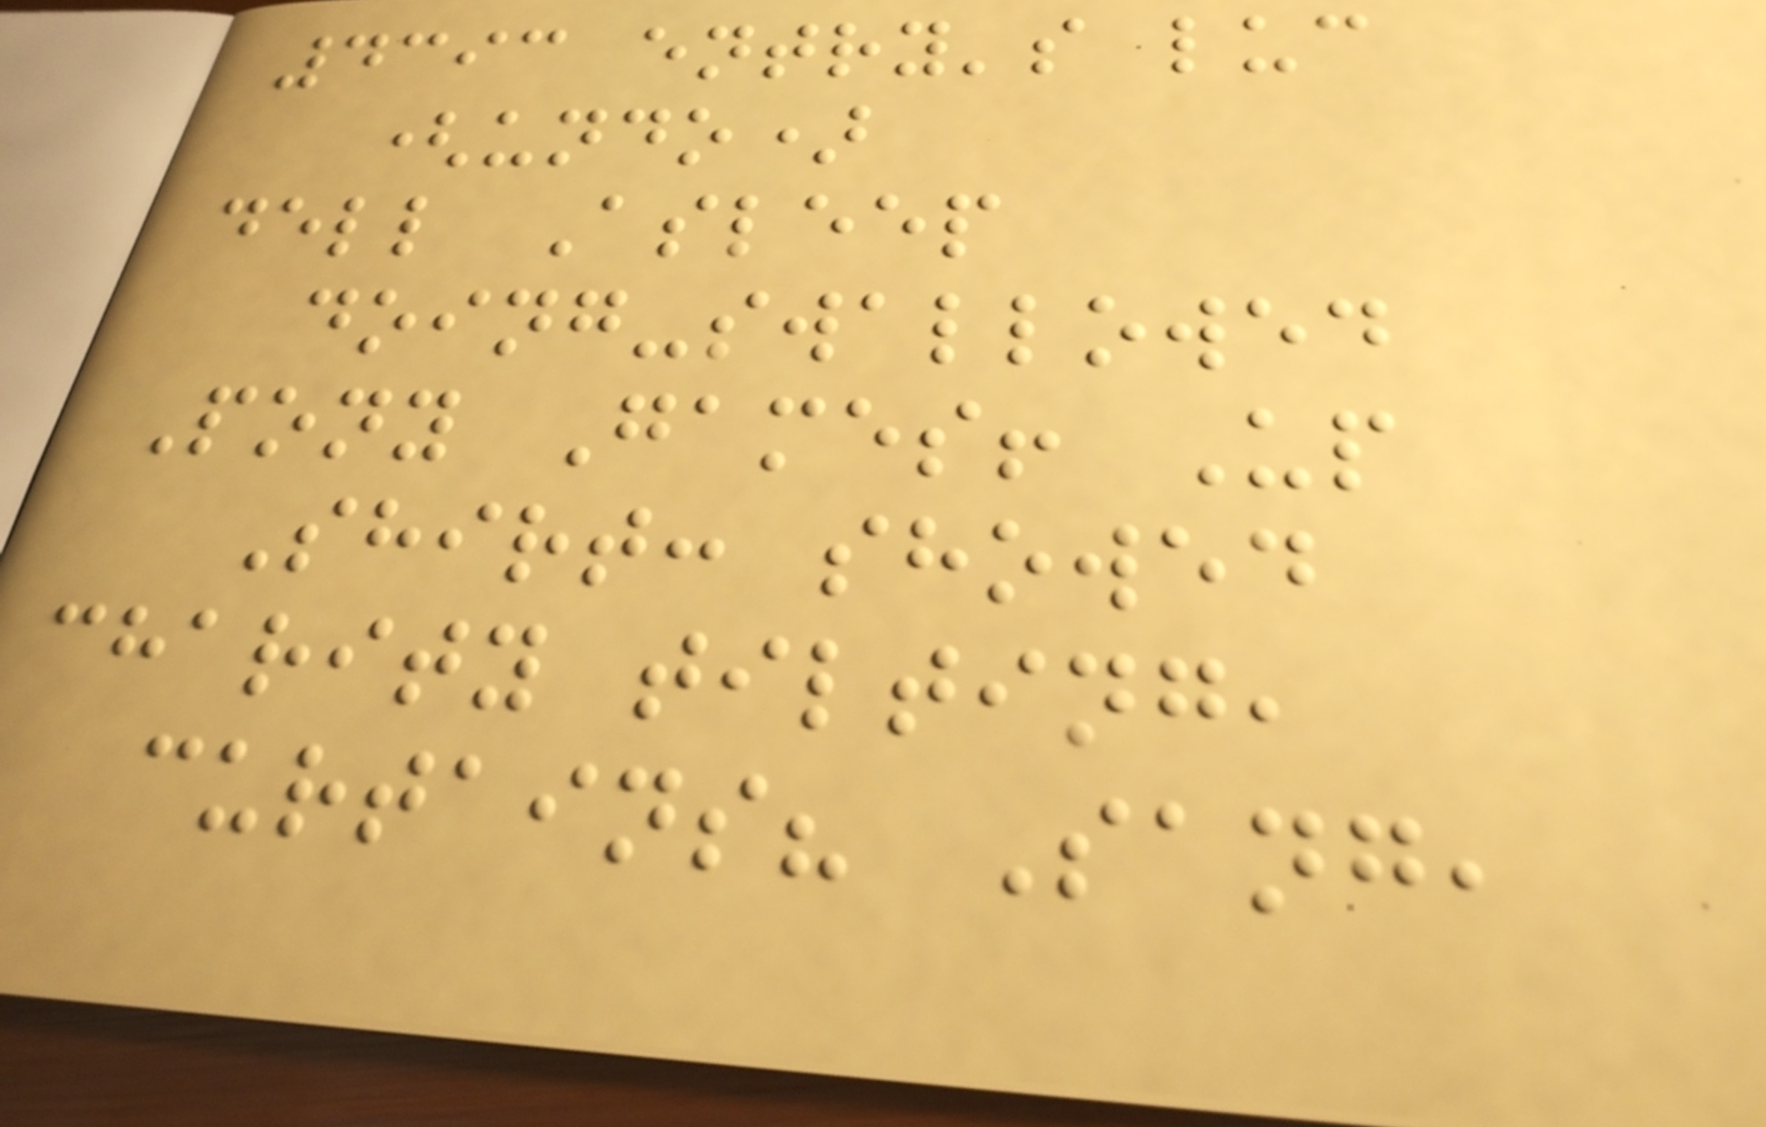4393 entry's luc
(undo)
dell Asleep
doing-swallowed
Pony Games! Up
Shirt: showed
charity tilting,
curtains? Sang,
